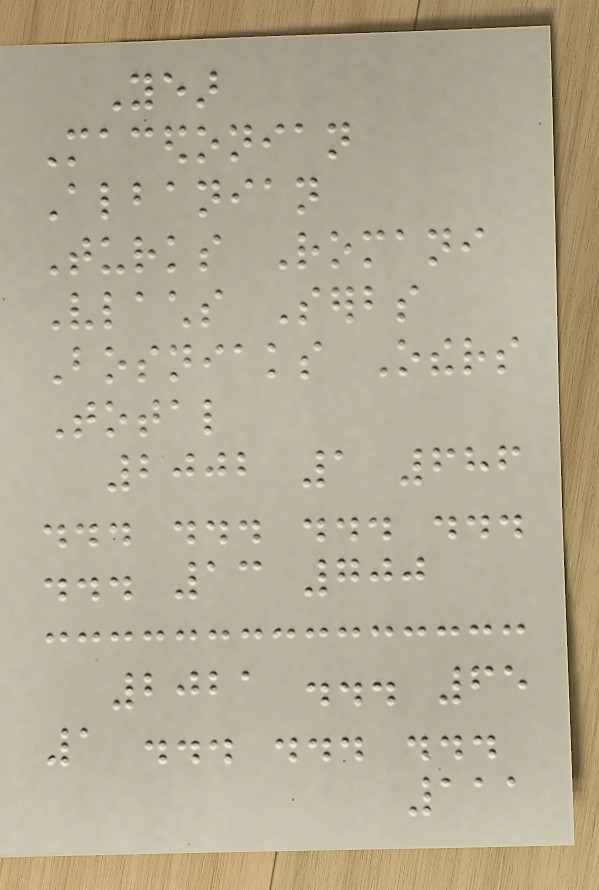Year
Macedonian
Albanian
Turks Romani
Vlachs Serbs
Bosniaks Others
Total
2002 1 686
... ... ... ...
... 13 700
2021 ... 65
1 ... ... ...
111
